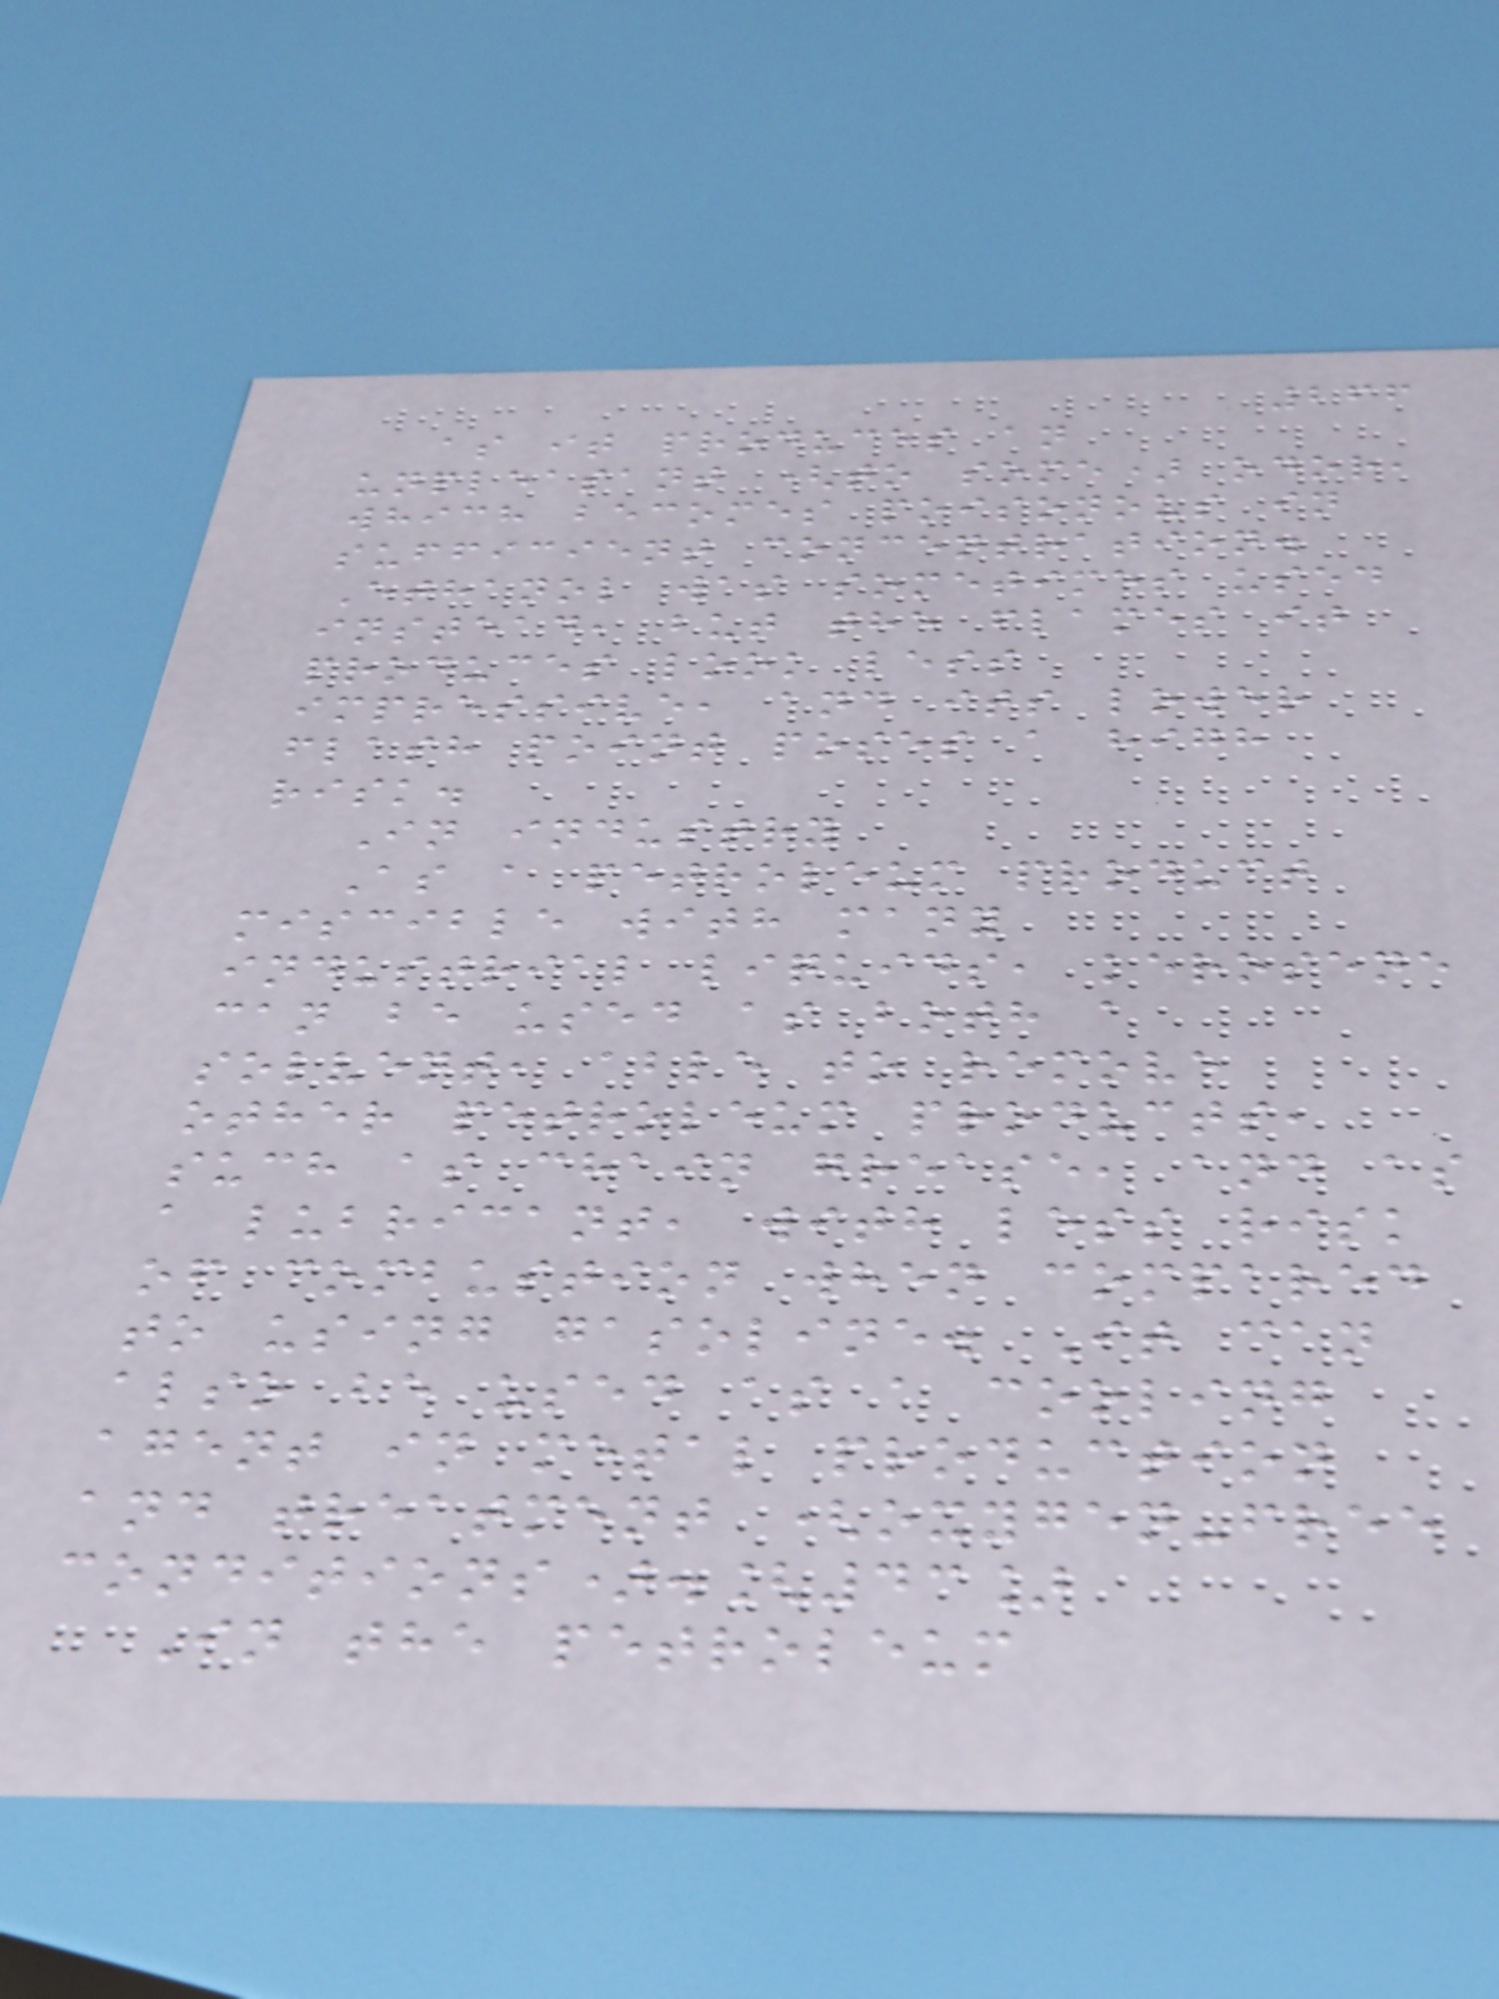266
as it produces an
unpleasant (to some) odor,
which becomes poisonous in
sufficient concentration.
Ethanol was sometimes used
instead, but the flames it
produces look less
impressive, and its lower
flash point poses a high
risk.
In industry
As a petroleum product
miscible with many
industrial liquids, kerosene
can be used as both a
solvent, able to remove
other petroleum products,
such as chain grease, and as
a lubricant, with less risk
of combustion when compared
to using gasoline. It can
also be used as a cooling
agent in metal production
and treatment (oxygen-free
conditions).[43]
In the petroleum
